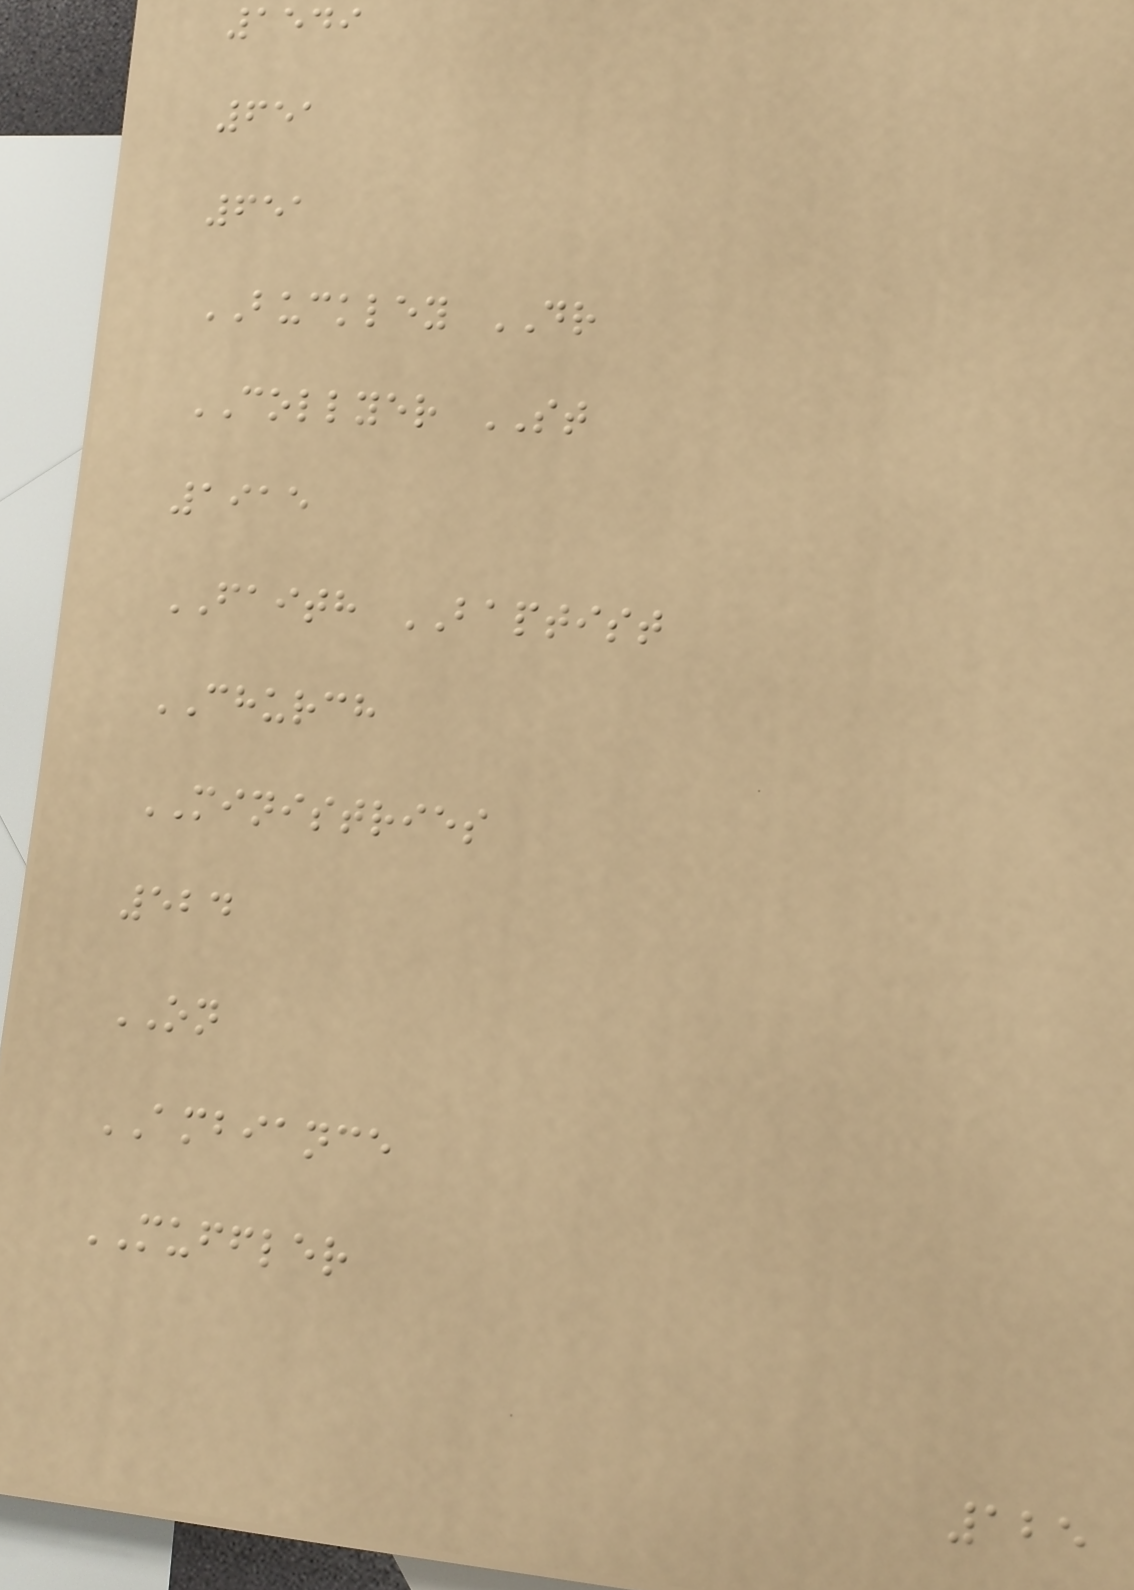1549
651
651
BUCKLEY DR
COLLYER ST
1915
FAITH BAPTIST
CHURCH
MINISTRIES
524
ON
AMBIANCE
MUFFLER
125
